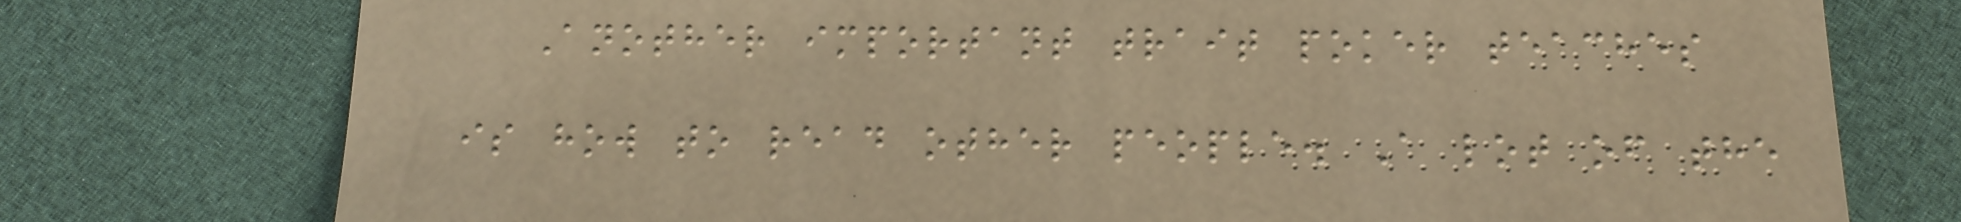Another important trait poker teaches
is how to read other people. A lot of the
